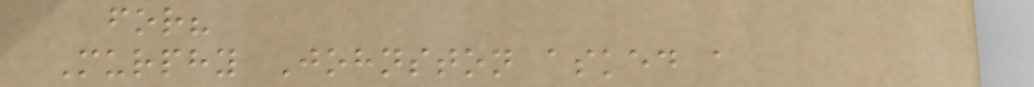for?
Murphy Johnston asked a
